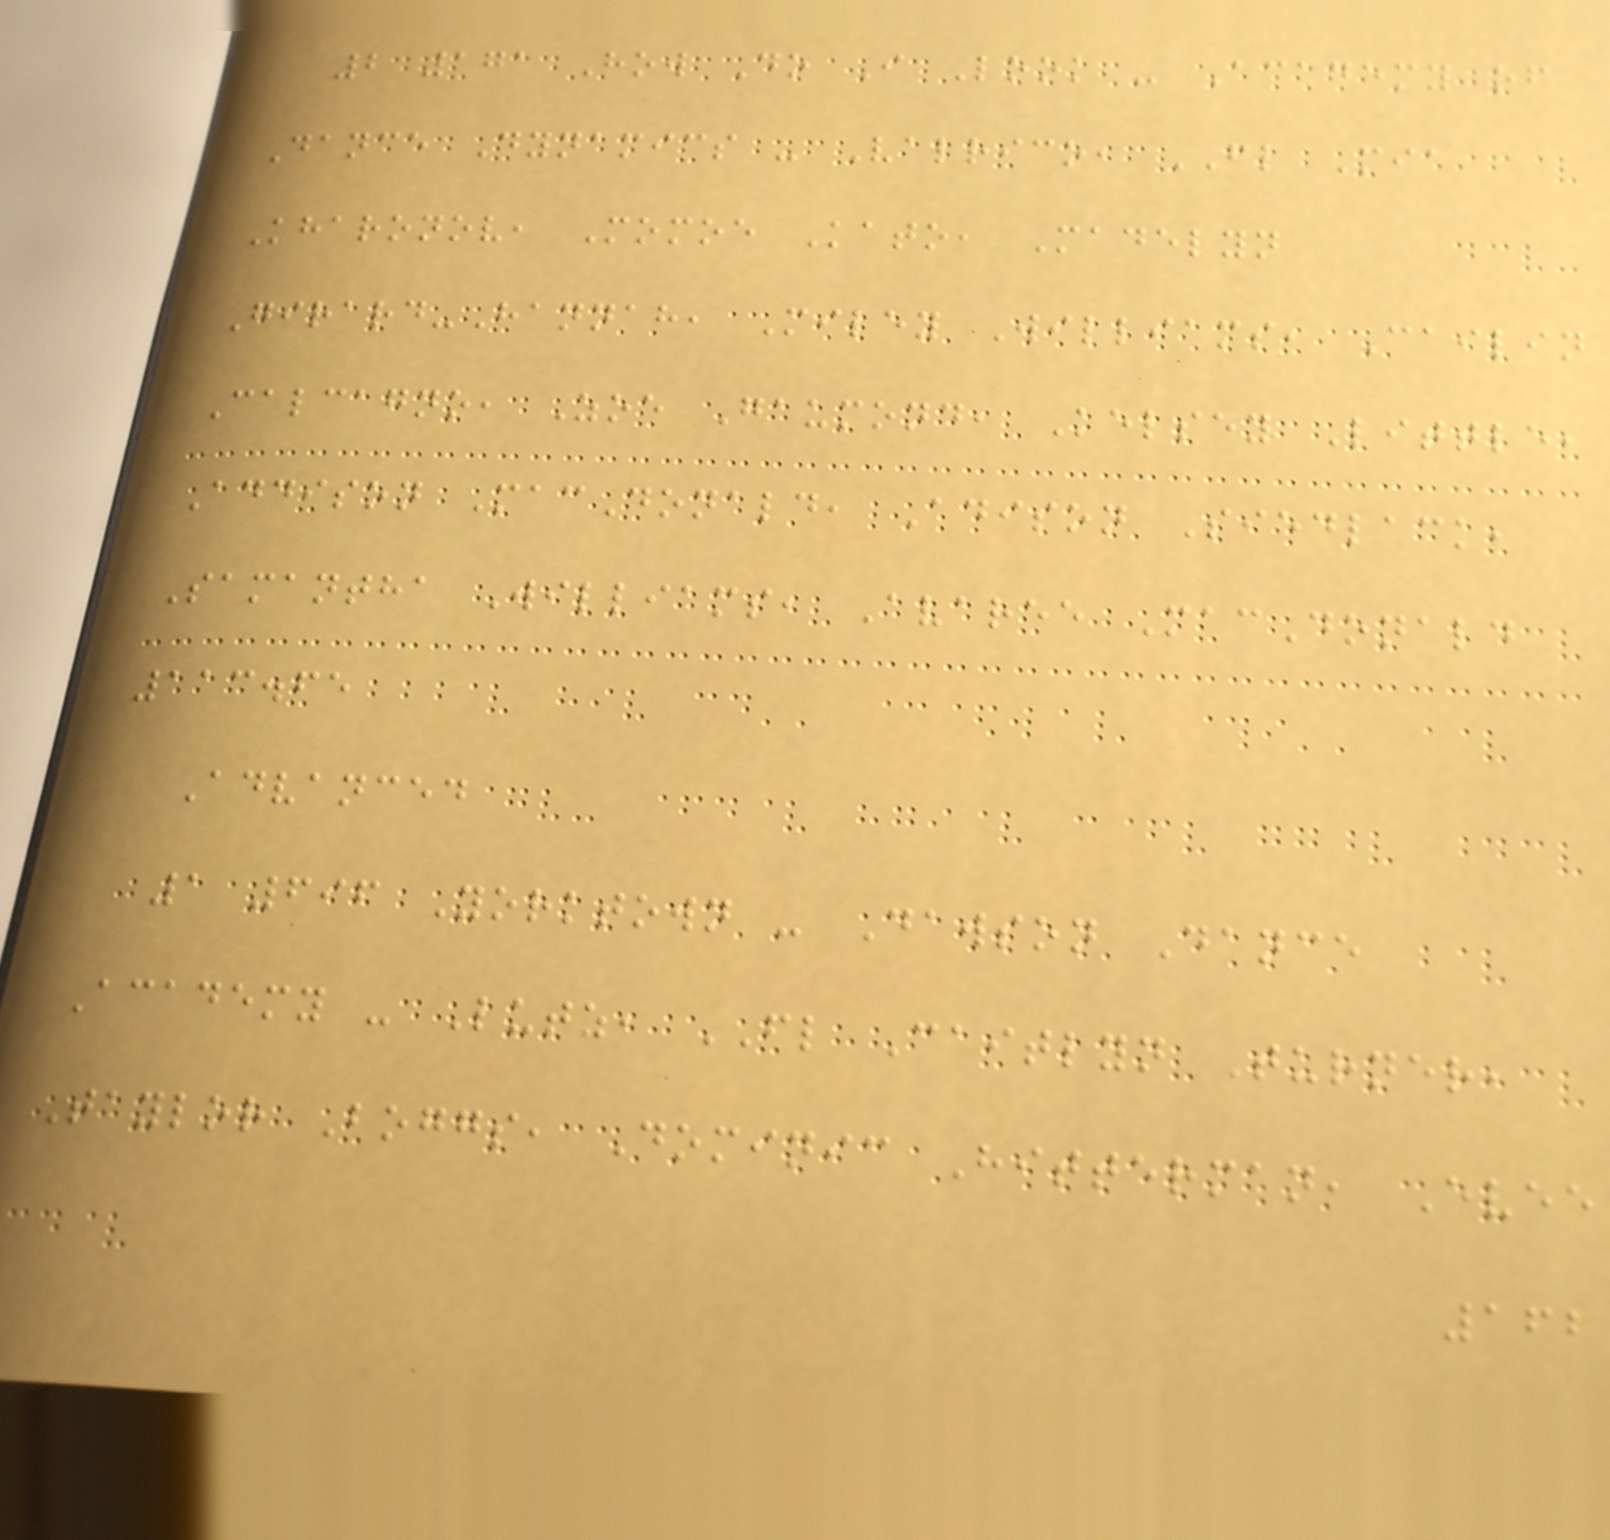2 171 How Do I Look - Academy of
Dance Dynamics - Valrico, FL Mia
Kharonov, Momoe Kato, Madelyn
Girard-Hannah, Miley Williams, Cailin
Calcagno, Zoe Gaumond, Kelsey Little,
Addison MacDonald, Adison Siedlack,
Samantha Williams, Avaree MacDonald
113.65
Advanced
1 696 Yorktown - Dawson Dance
Academy - Lutz, FL Caitlyn Turner,
Taylor Boggs, Dominic Hitterman, Evee
162
